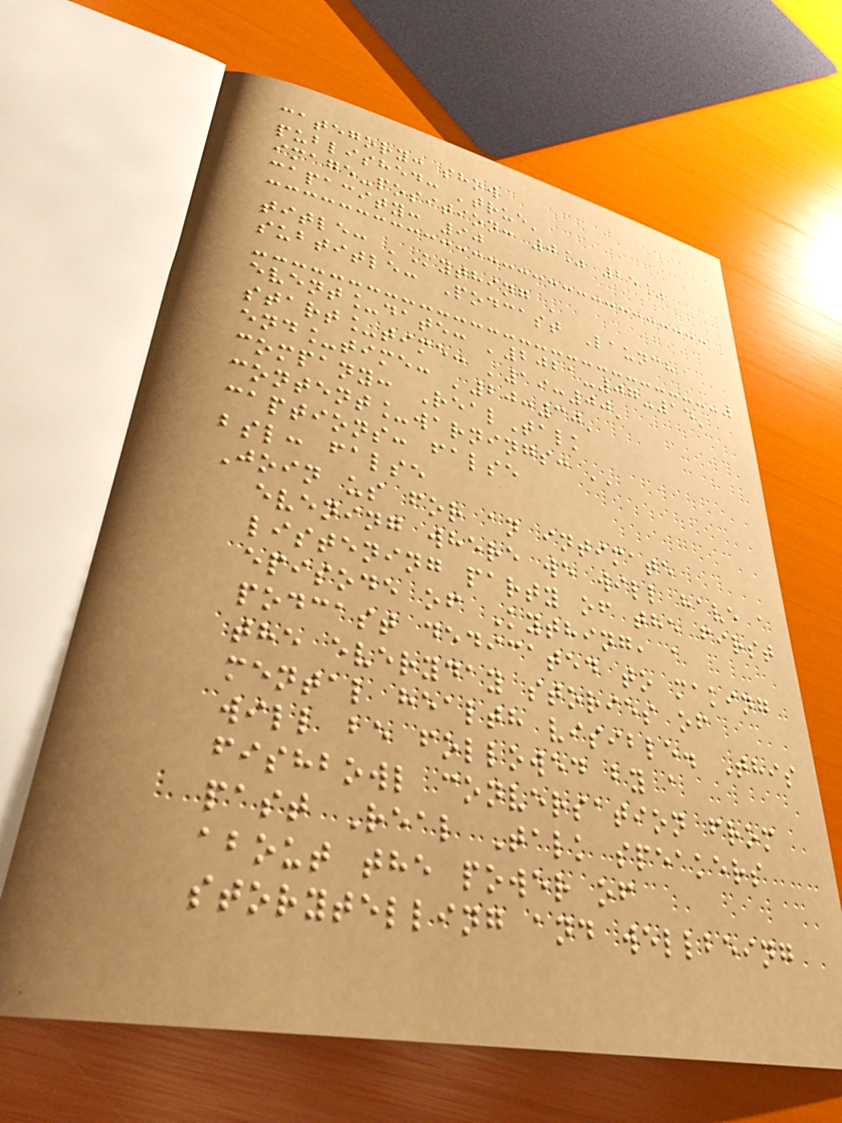category: show
published: 'true'
image-position: 0% 25%
capacity: 90
title: 'Kything '
subtitle: Podcast Launch
event_date: '2021-07-15'
start_time: '19:00'
end_time: '20:30'
company: RealTalk
content_warnings: ''
captions: false
bsl: false
Join us for an intimate
evening where we will have a
listening party of the first
episode of Kything, a
podcast dedicated to making
the everyday stories of
mental health visible. This
will be followed by a
fishbowl conversation from
past Real Talk speakers
about the power of
storytelling and wellbeing
